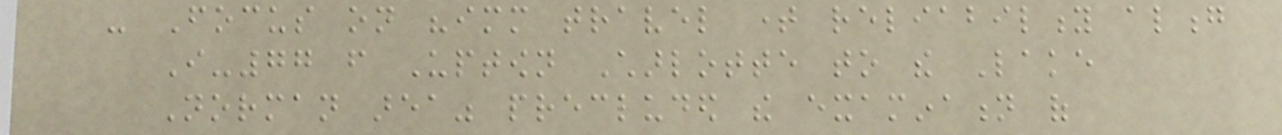- Focus on "immediate travel time reliability along
I-77 from Uptown Charlotte to the Lake
Norman area" precluded the examination of
